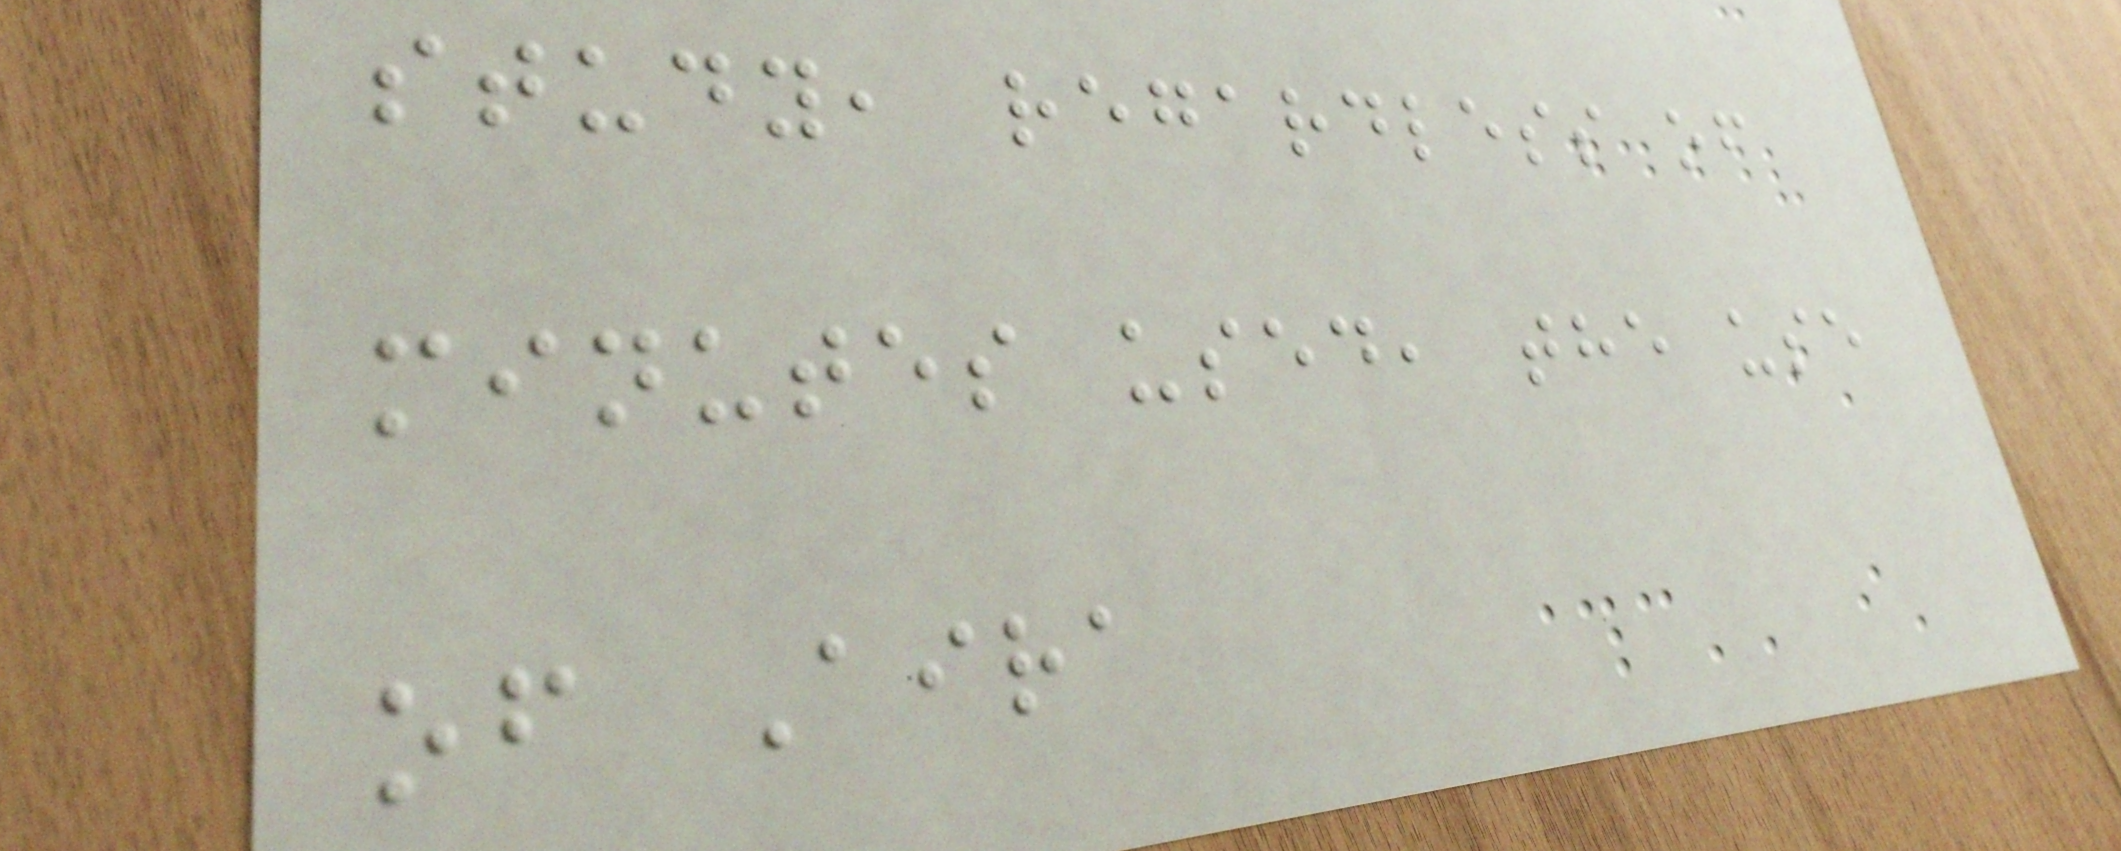study, regardless of
minutes used, the use
of Aira
